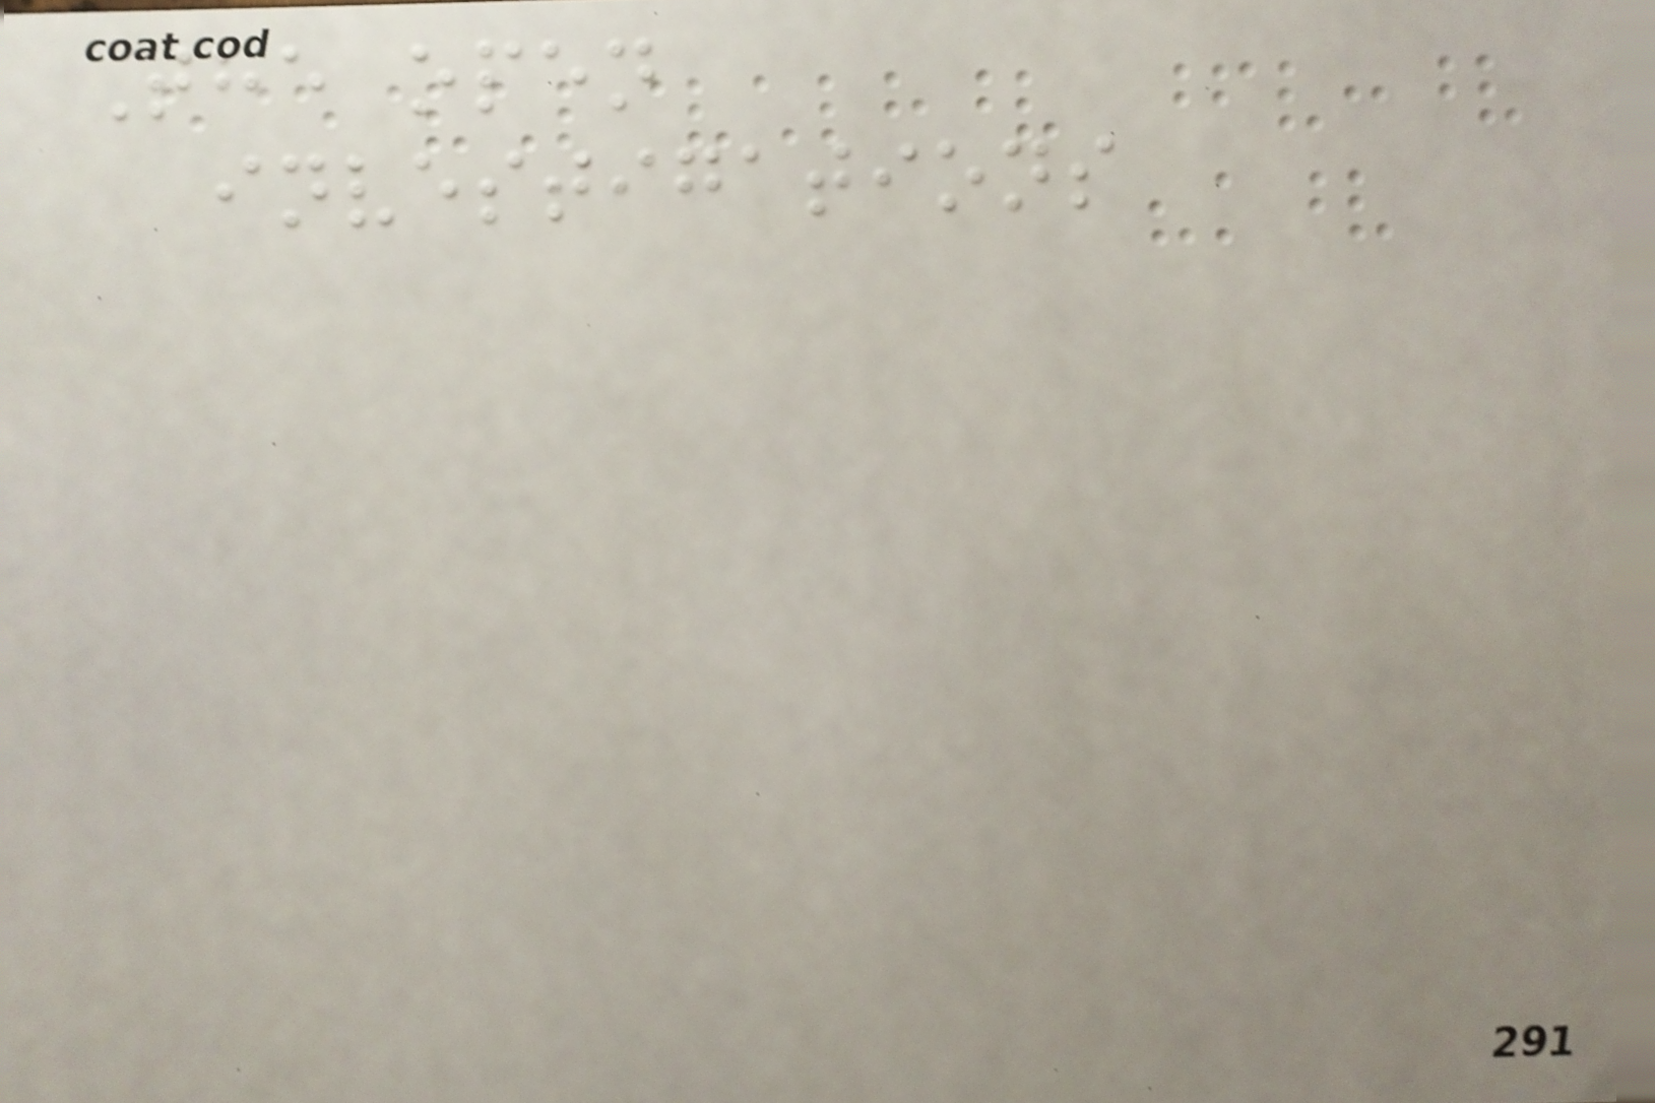The open
investigations
